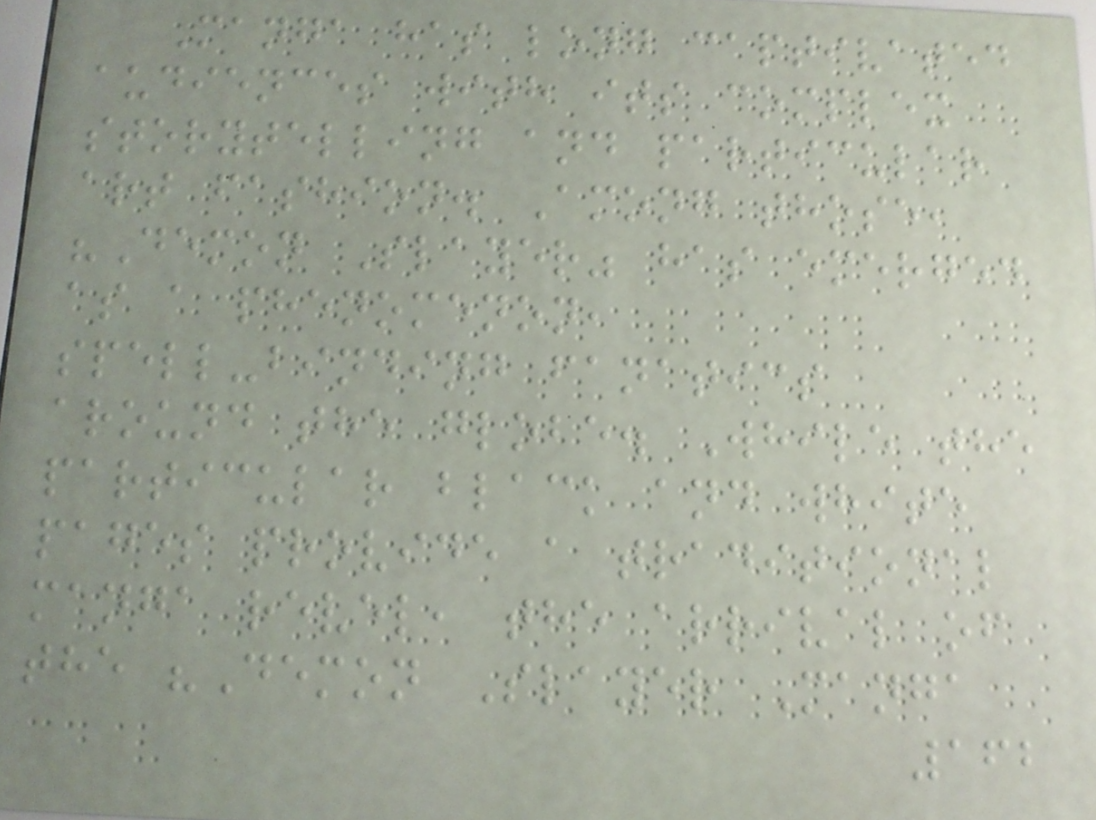Manga has long captivated
audiences with its complex
storytelling and particular
art fashion. Among those,
"Demon Slayer" has emerged
as a phenomenon,
spell-binding fanatics
around the globe. While the
particular black and white
pages provide a traditional
manga revel, the arrival of
the "Demon Slayer Manga
162
